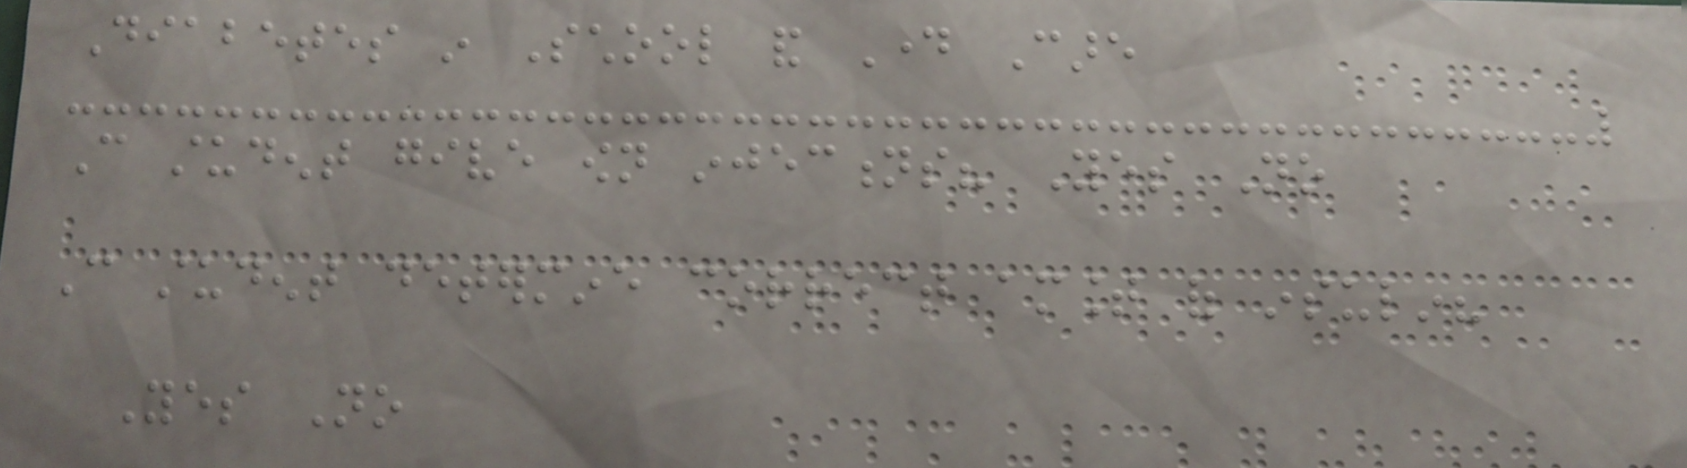Diabetes in School and Day Care
Can student give own injections? Yes No
Can student determine correct amount of insulin?
Yes No
